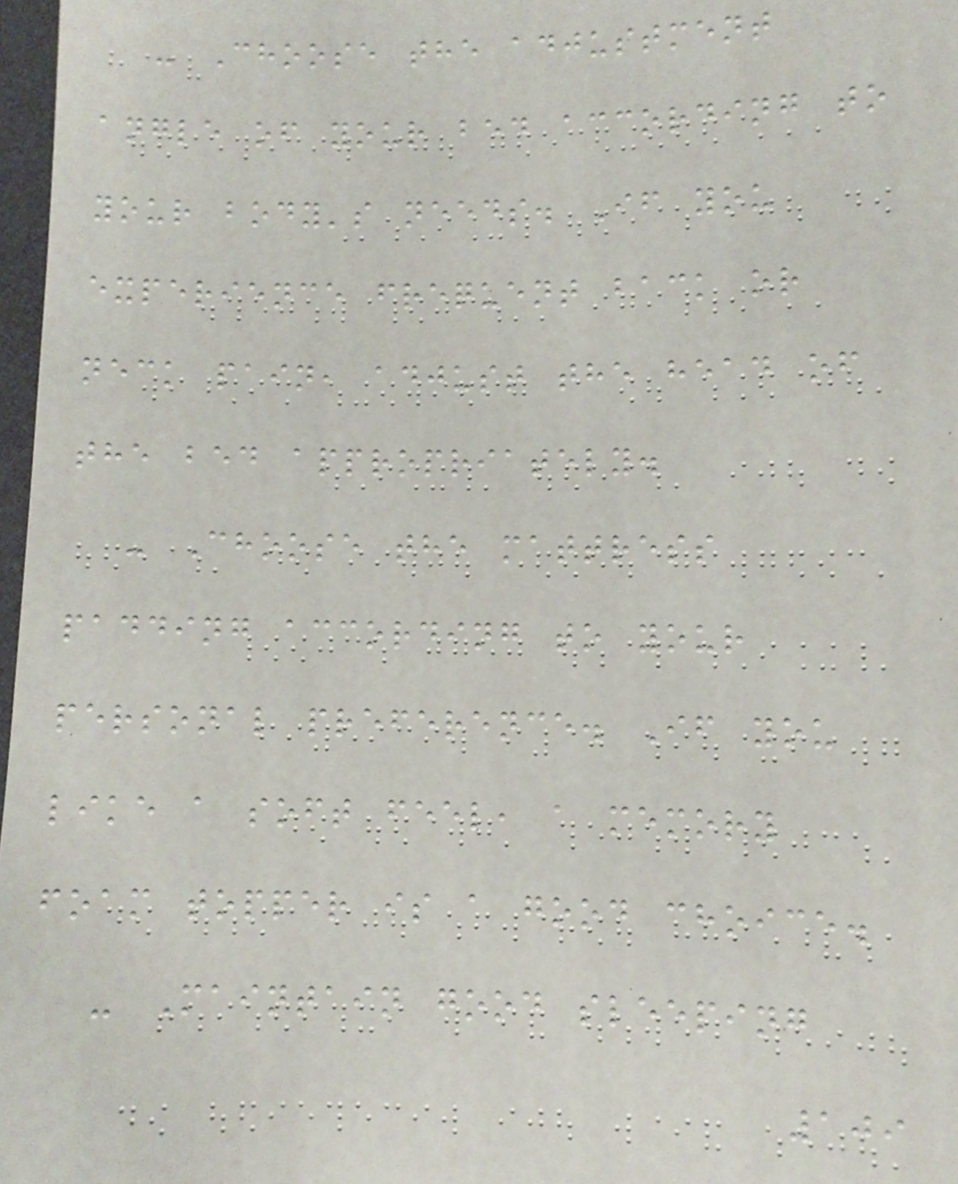- Choose the adjustment
angle of your bed according to
your body's needs. If you
experience frequent back or
neck pain, adjust the head of
the bed appropriately.
- Choose the mattress
padding according to your
personal preference. If you
like a soft feel, a memory
foam topper is a good choice.
- Maintain good sleeping
109
